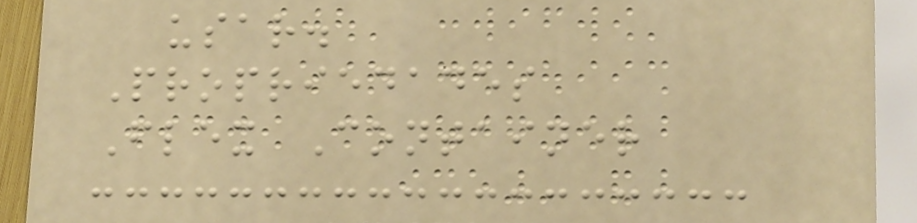usar.
Propriedades
Flex Container
